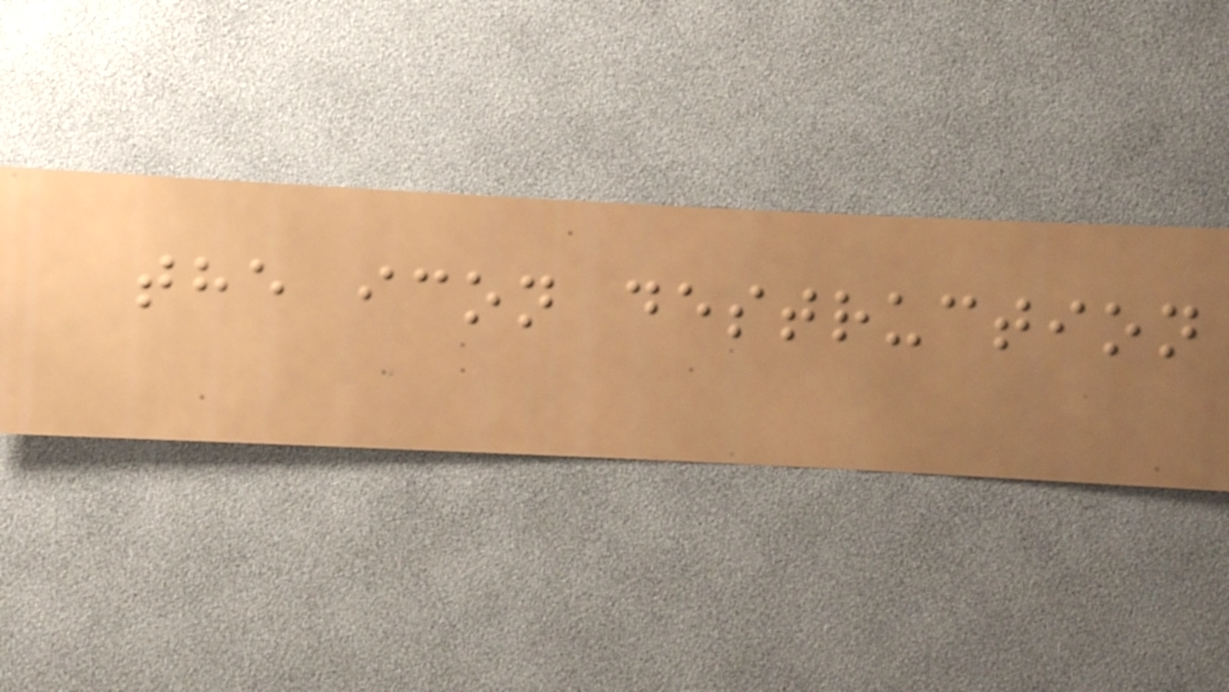the icon destruction
